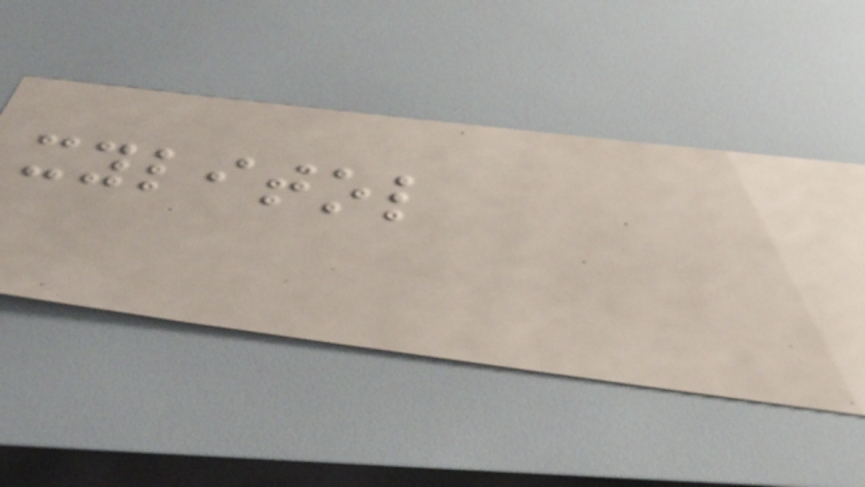xylitol
